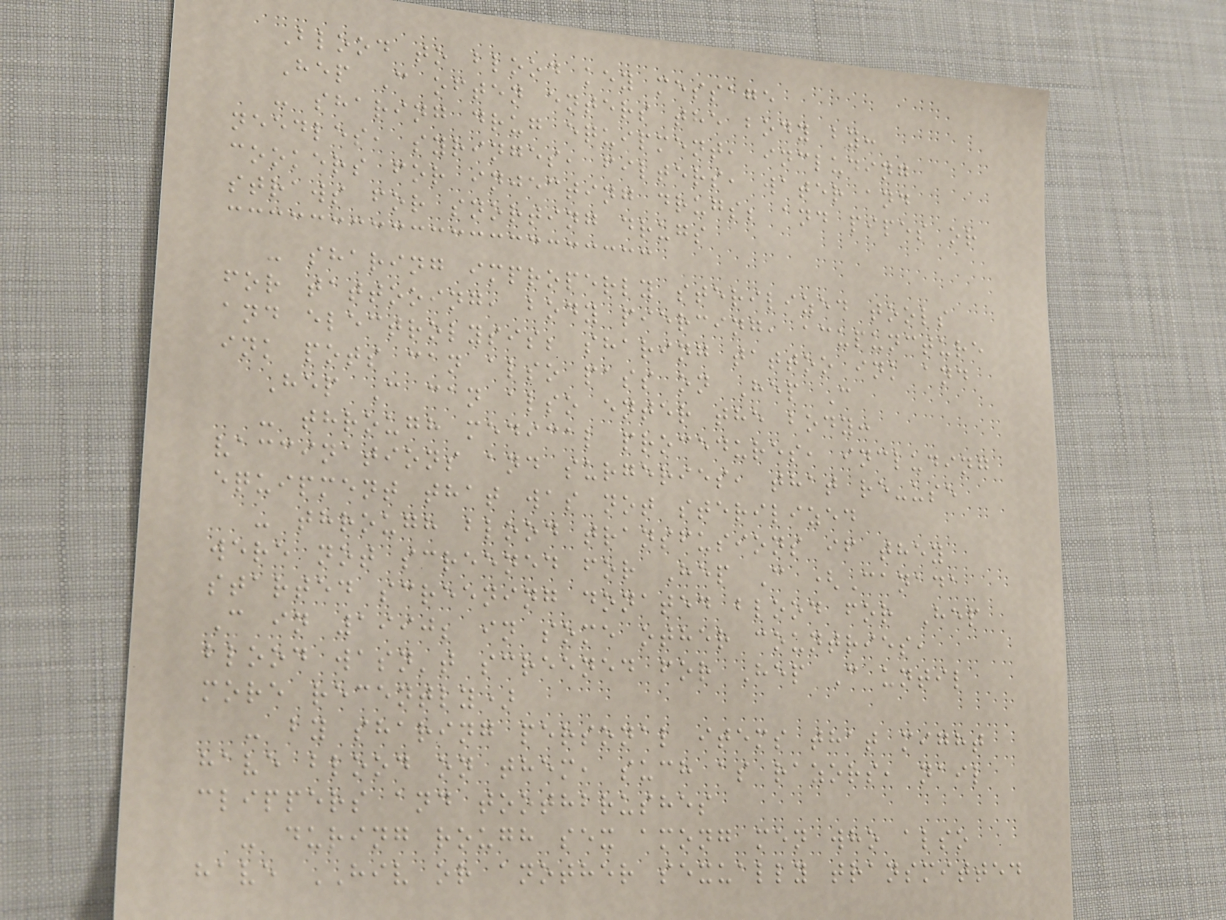Blood to blood key message
Hep C often enters the body by:
- sharing drug equipment, including
needles, syringes, filters, water and
cookers for injecting drugs; and pipes or
straws for snorting drugs
- sharing improperly sterilized tools
for tattooing, body piercing, acupuncture
and electrolysis; sharing tattoo ink and
ink pots can also pass on Hep C
Hep C can also enter the body:
- through medical procedures, including
vaccinations and surgeries, that re-use
equipment that was not sterilized
- through blood transfusions if they
were not screened for Hep C (Canada
started screening donated blood for Hep
C in 1990; in some other countries,
blood wasn't screened for Hep C until
more recently)
- by sharing personal items that might
have blood on them, such as razors, nail
clippers and toothbrushes
- during rough sex among men who also
have HIV or another sexually transmitted
